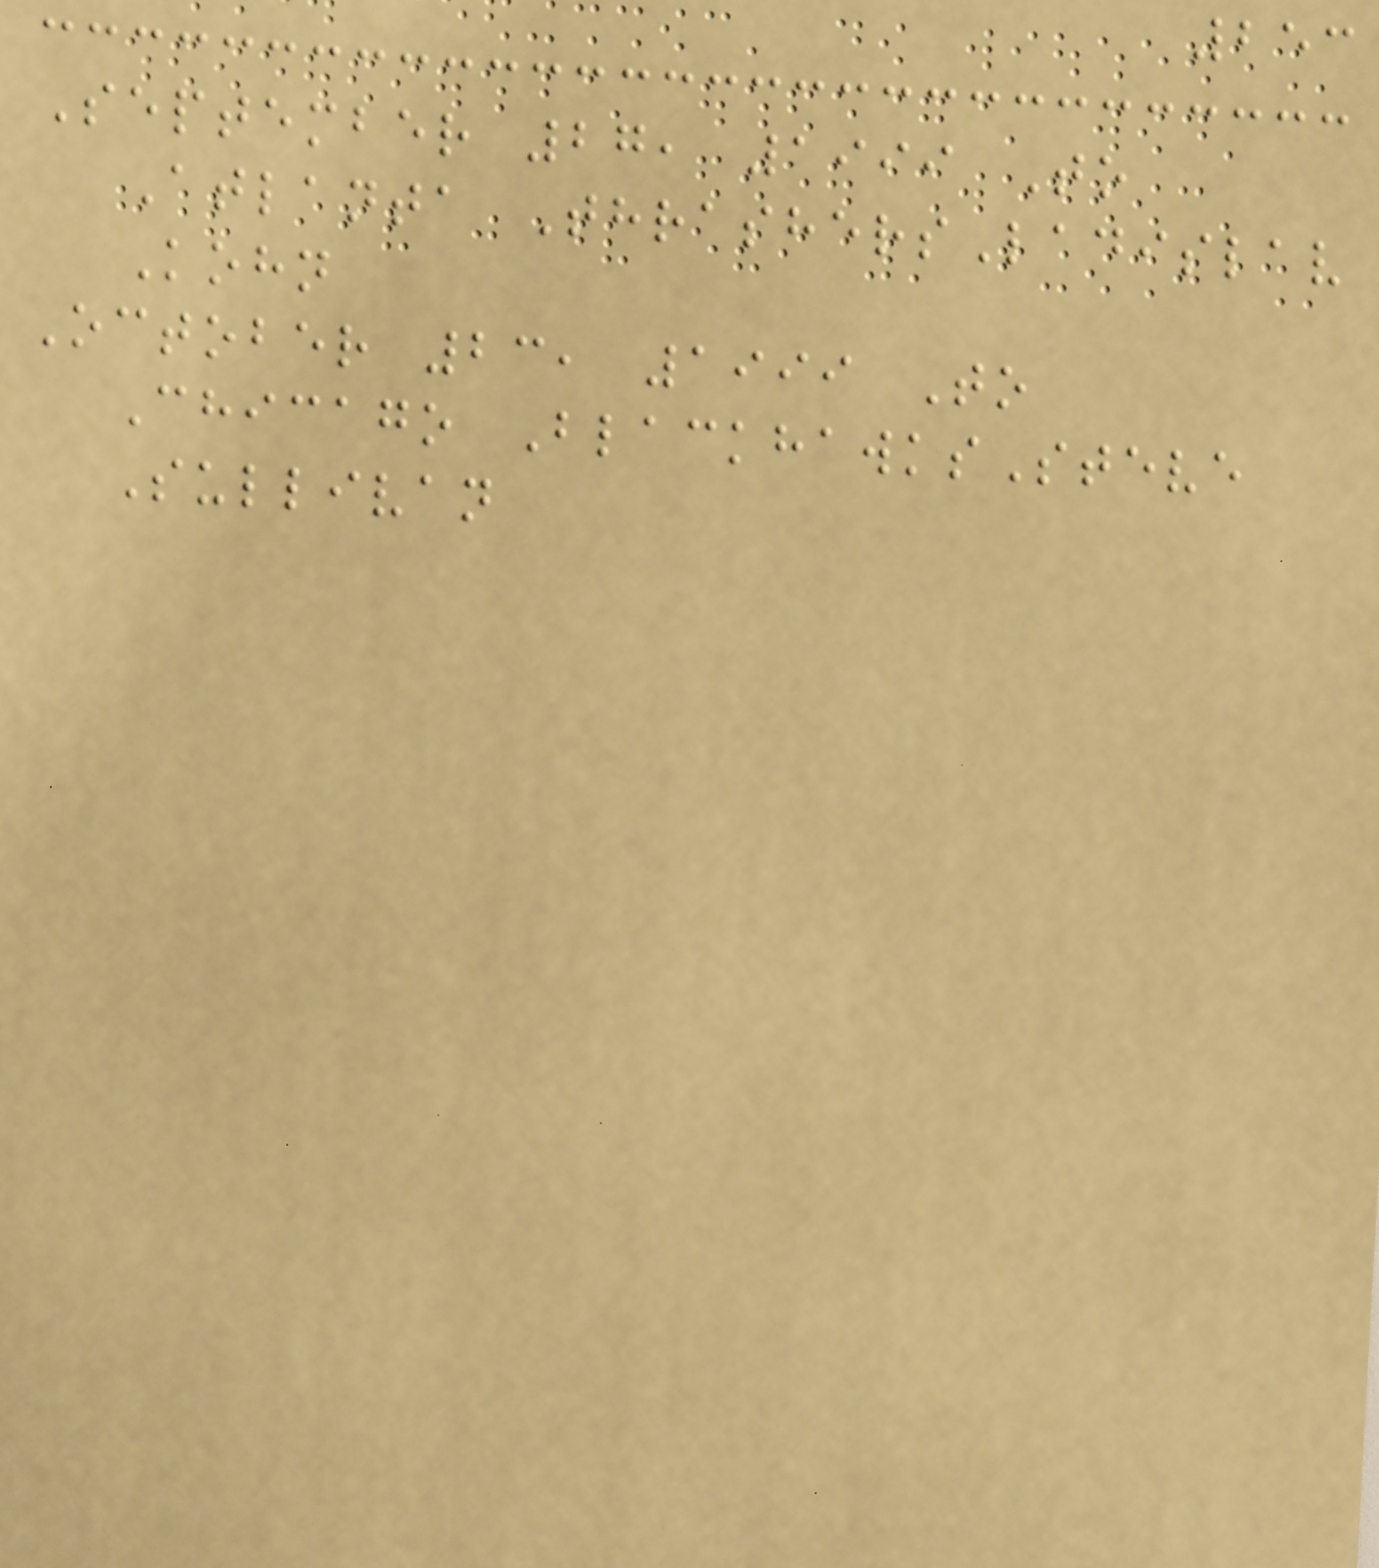253
September 27, 1999 To
Atlanta ThrashersLadislav
Kohn
October 23, 1999 To
Chicago BlackhawksSteve
Sullivan
